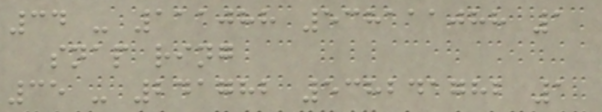34 - 111088 538111088 1
snap ring
35 - 241782 538241782 1
